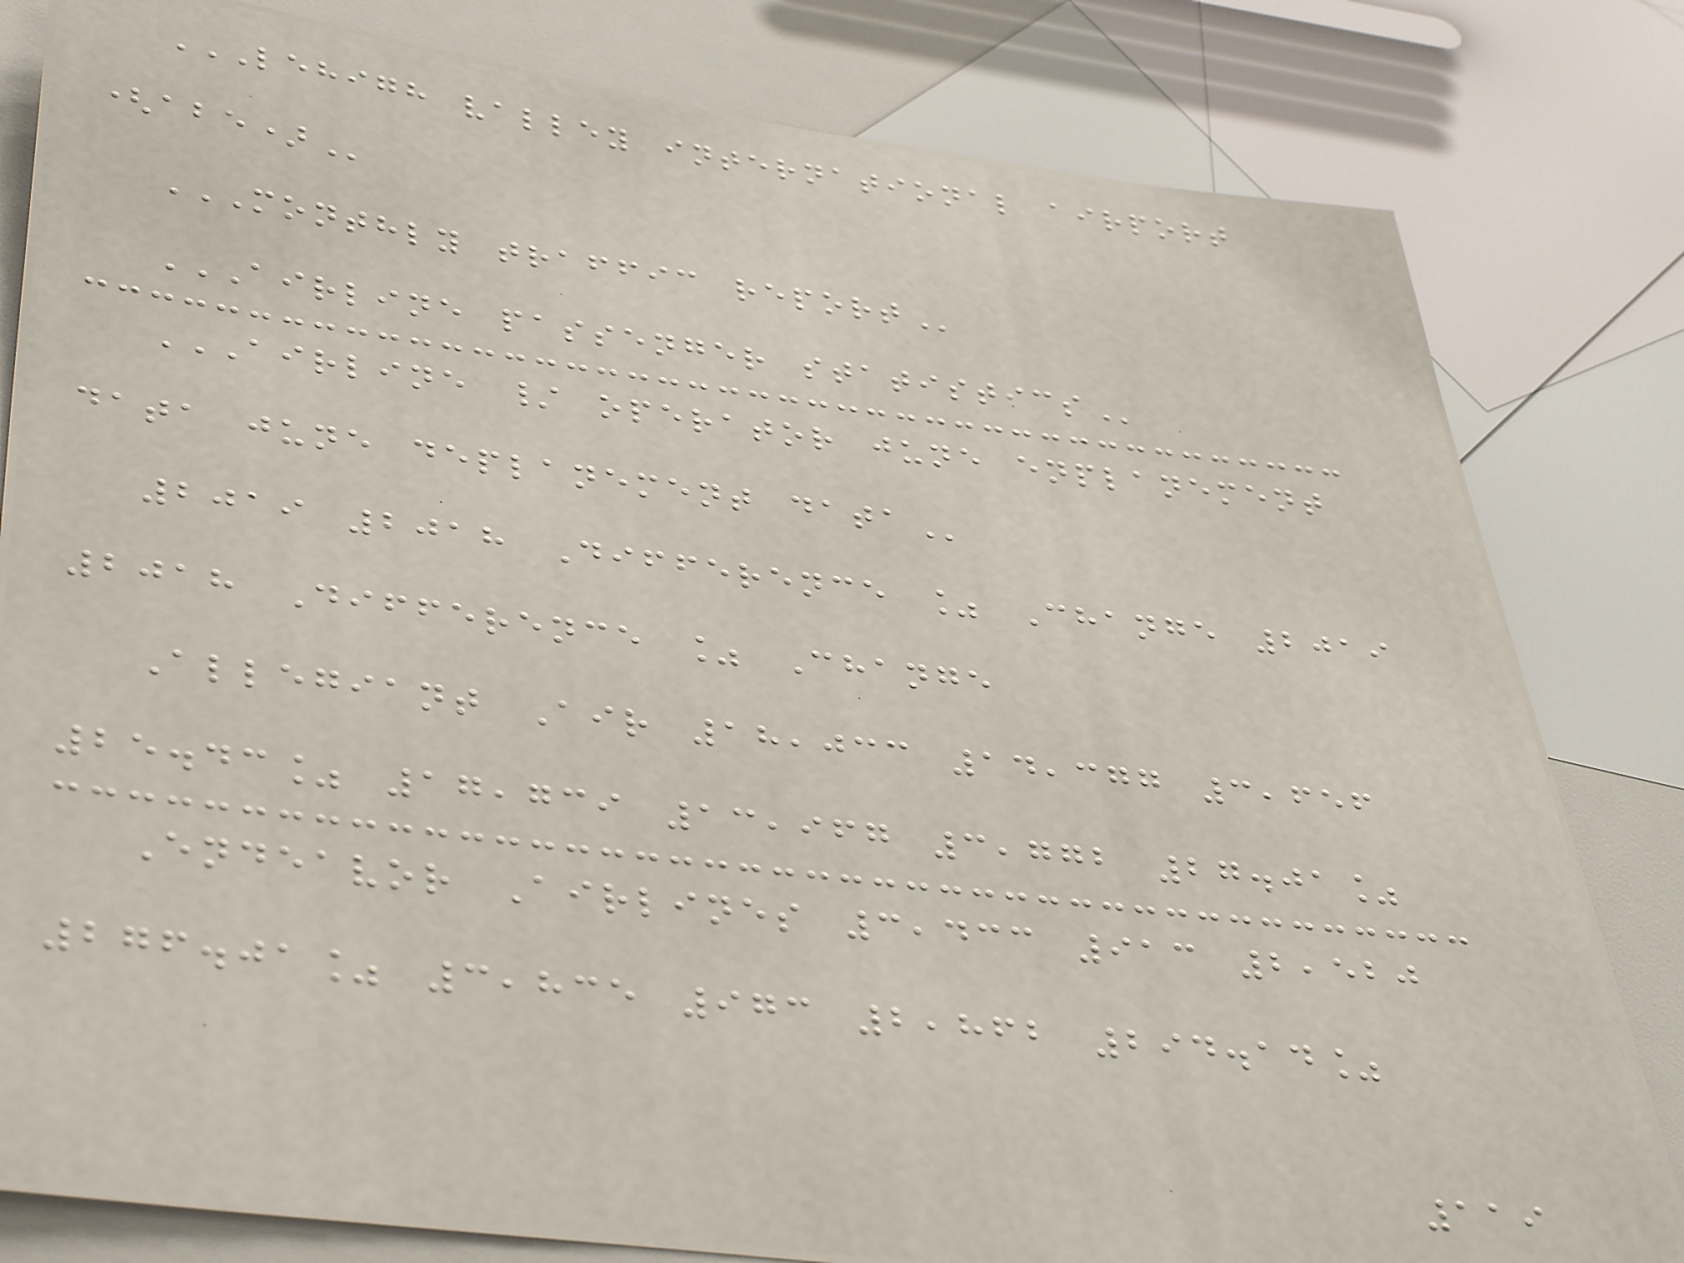LEHIGH VALLEY INTERNATIONAL AIRPORT
(ABE)
MONTHLY TRAFFIC REPORT
AIRLINE PASSENGER STATISTICS
AIRLINE / OPERATOR JUNE ENPLANEMENT
DATA JUNE DEPLANEMENT DATA
2019 2018 Difference % Change 2019
2018 Difference % Change
Allegiant Air 18,033 14,377 3,656
25.43% 17,739 13,967 3,772 27.01%
Endeavor Airlines 3,433 913 2,520
276.01% 3,835 973 2,862 294.14%
119
